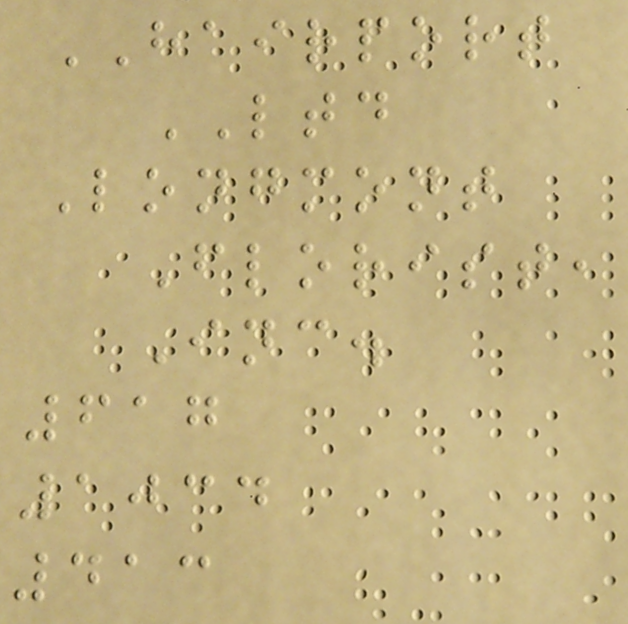HAIRPORT
LTD
Longmont
Florist,
Inc.
617
1034
413
